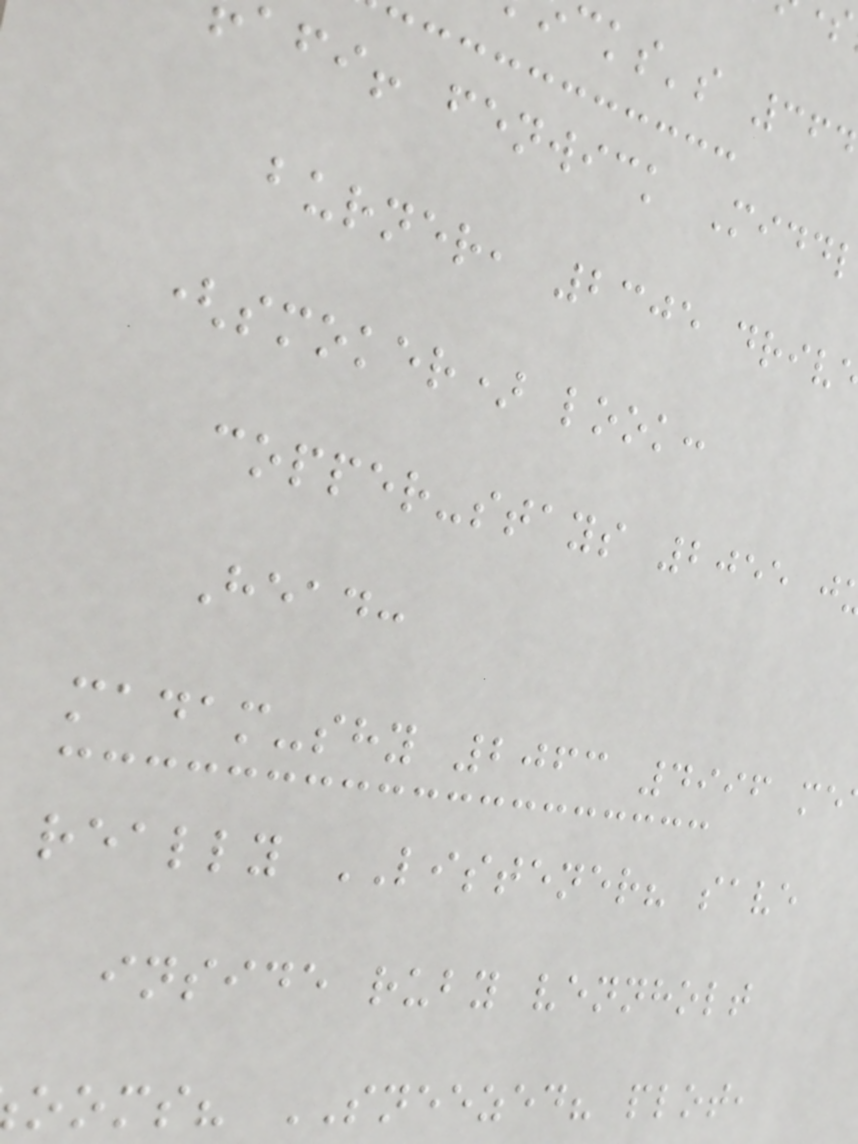cks's 364
afi! fenwick Midd
burner, 2305 driv
(smoker) look:
copper-stays 2055 j
Head:
madam-shy 2063 4996 me
really LISTENER? save
inside ruby vennholt
ooms? SNEEZED? plot,
